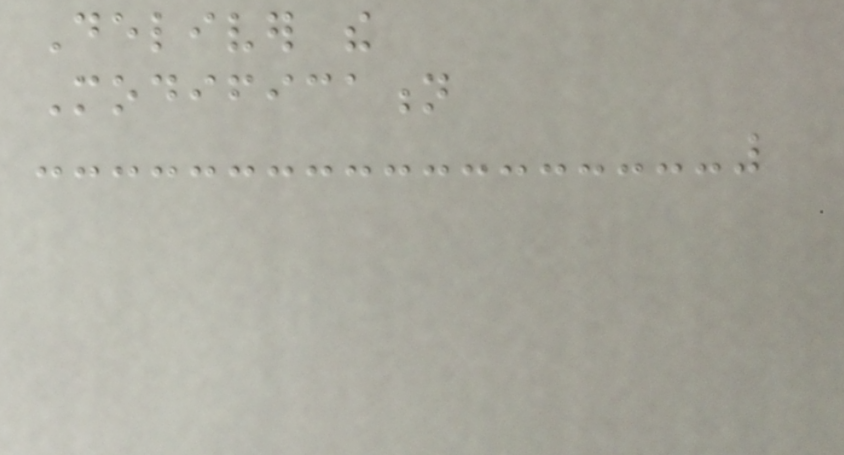Deliver the
Modification
